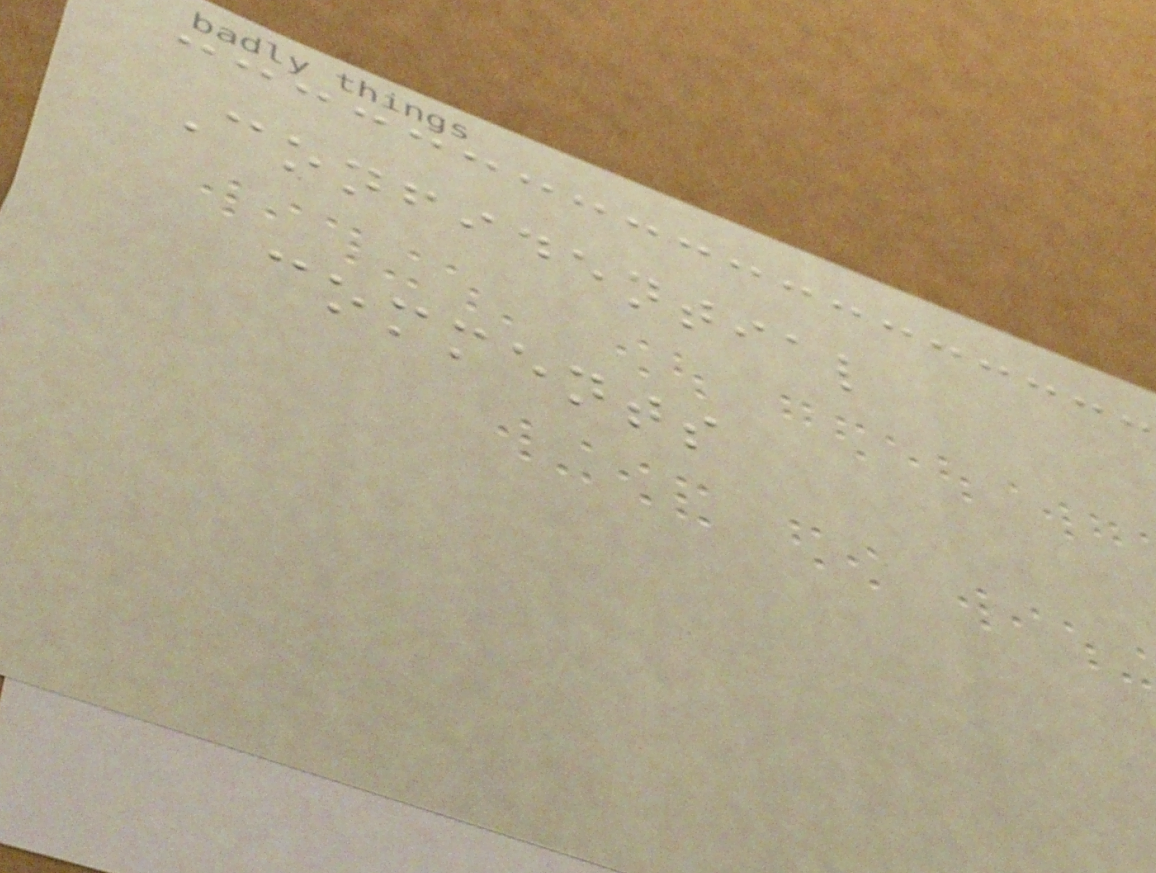Confidential
comments
